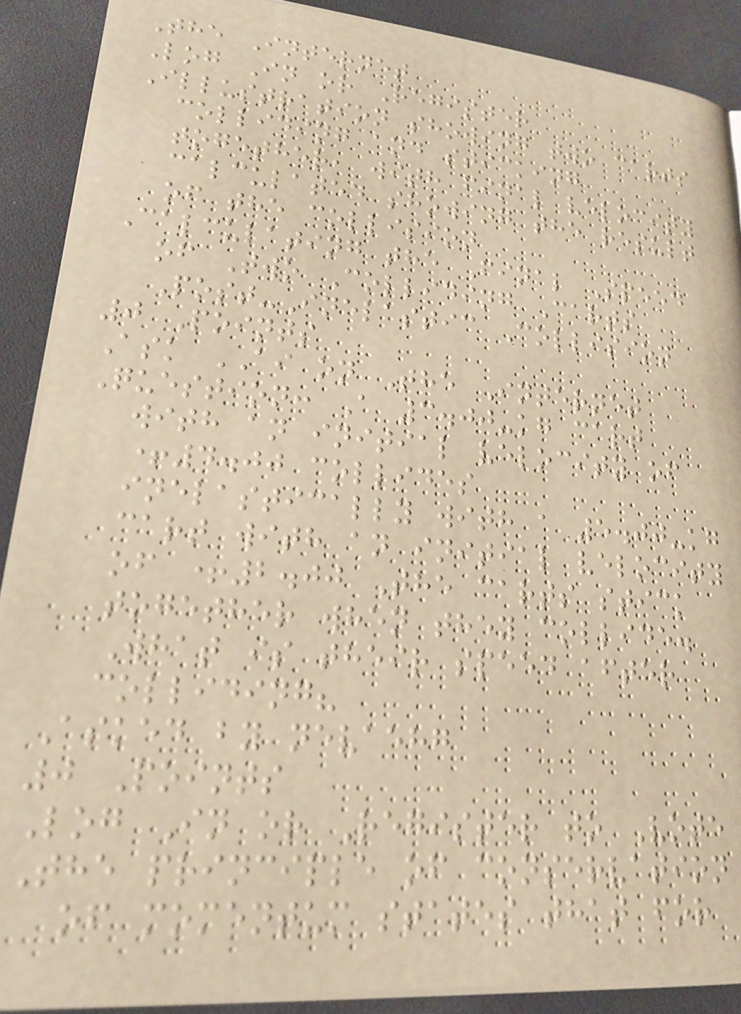The Internet
Log In or Register
Illustration showing two carts
colliding and sticking
together, with final velocity
calculated showing the result
of the collision
Calculating the Final Speed
of Two Colliding Carts
Post-Inelastic Collision
0 Points
Ask AI on The Internet
Question: A 3.00-kg cart
with an initial velocity of
+4.00 collides
inelastically with a 5.00-kg
cart with an initial velocity
of +2.00 The carts stick
together when they collide.
What is their speed after
colliding?
Asked by nevaehg
0 Points
Log In or Register to Vote
The principle of conservation
of momentum states that for
